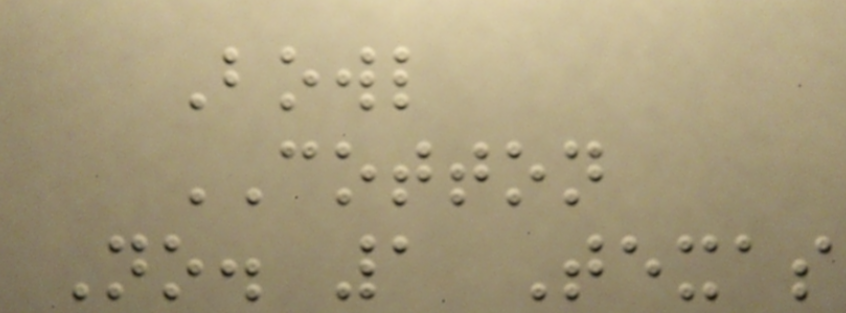Bowl
COTTON
No. 1 Texas
